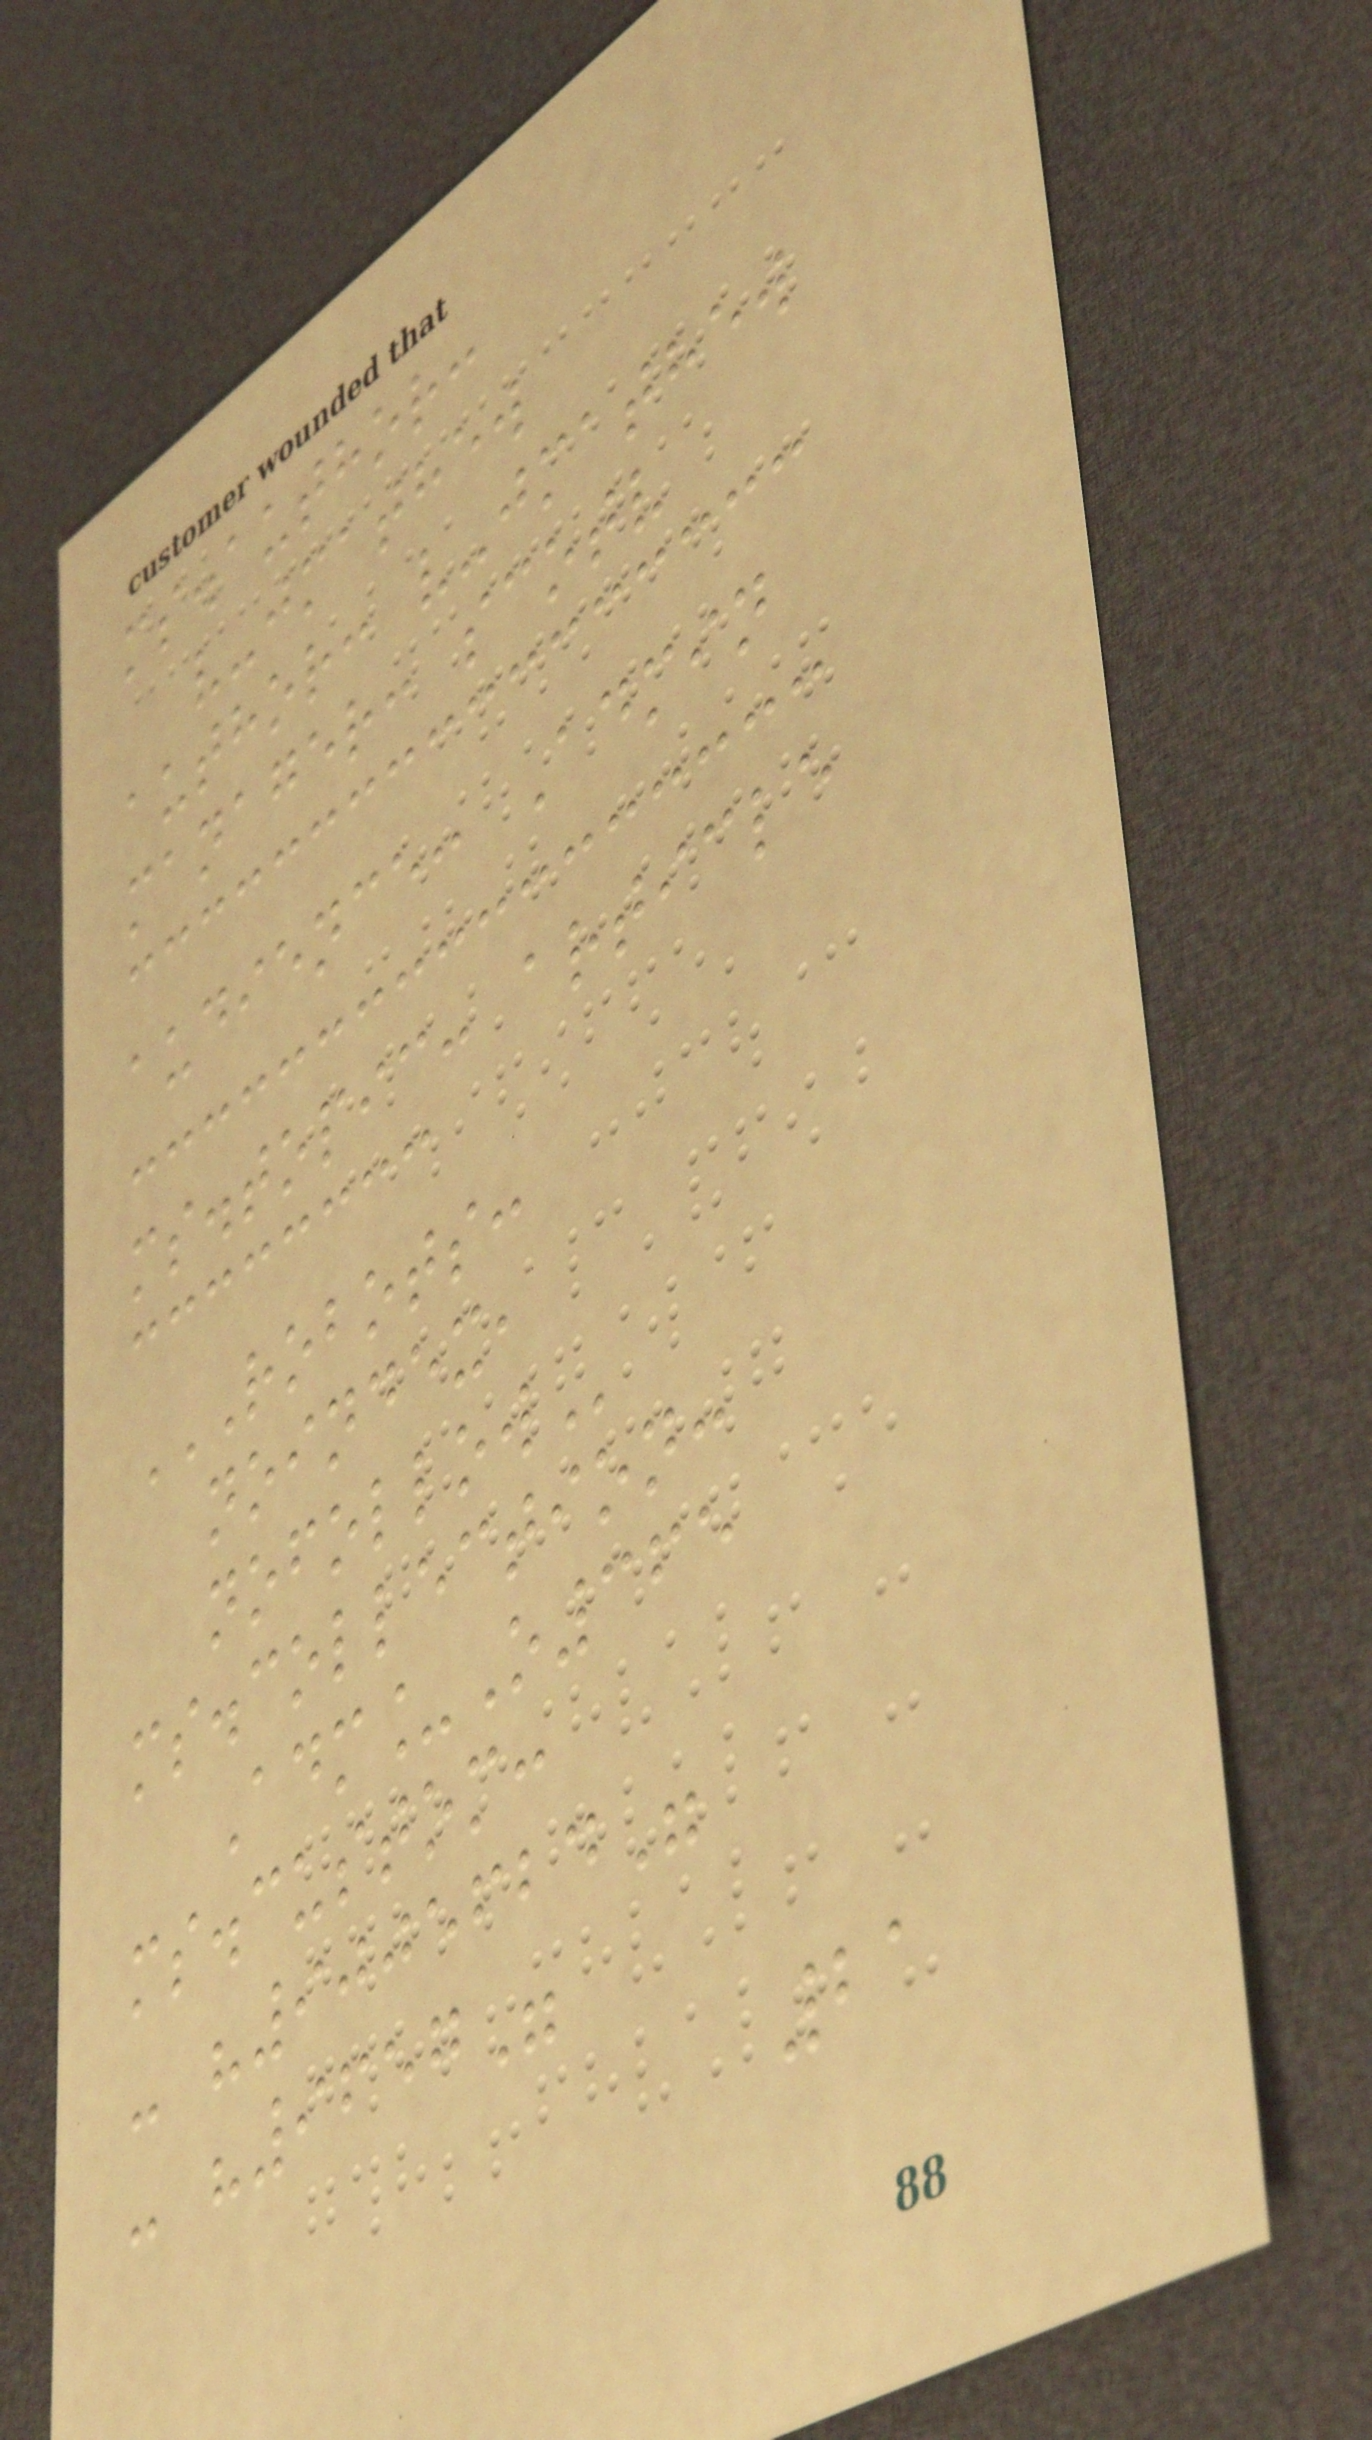ms.author:
v-jmathew
author: v-jmathew
manager: scotv
audience: Admin
ms.topic: article
ROBOTS:
NOINDEX,
NOFOLLOW
ms.collection:
Adm_O365
ms.custom:
- "9005624"
- "9657"
21
